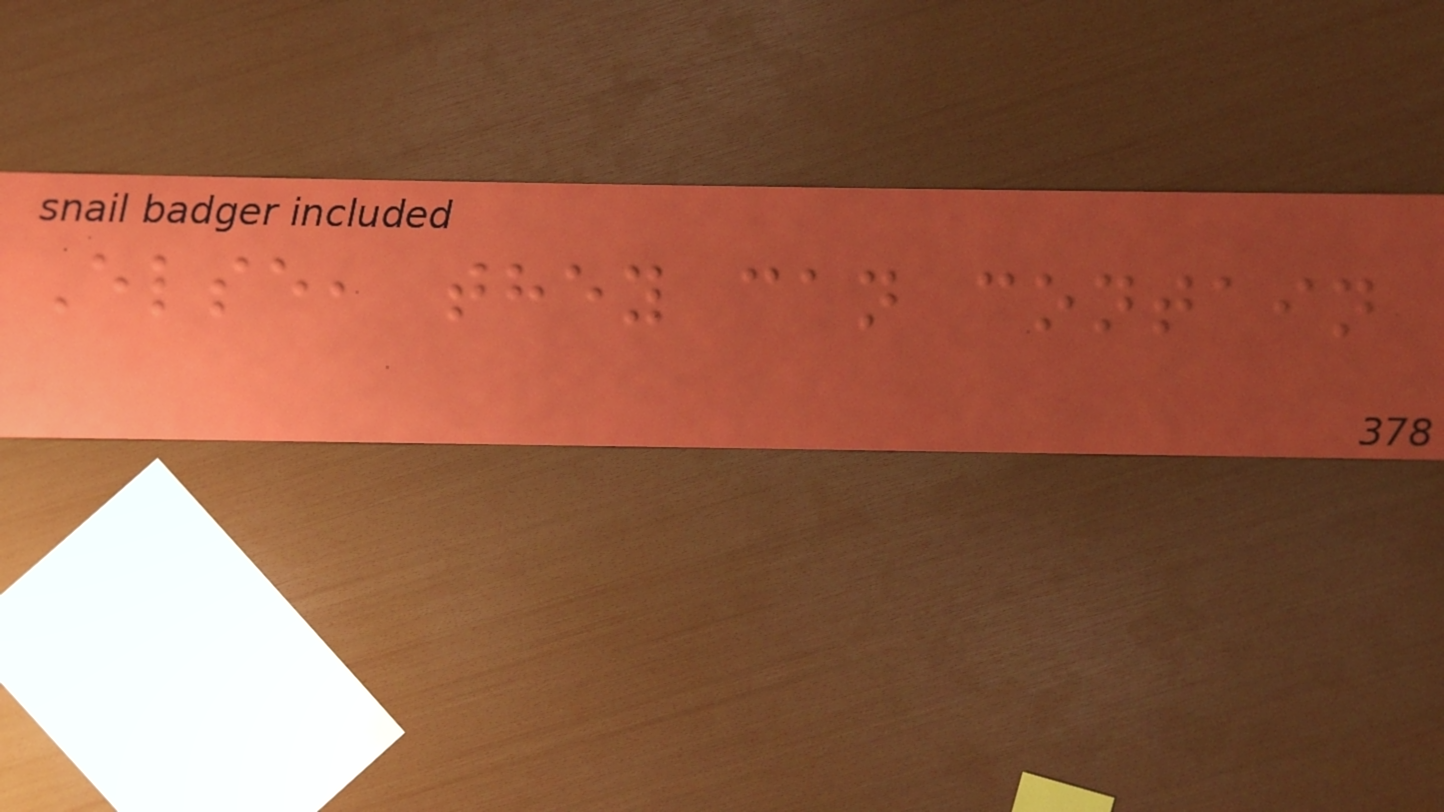Else, they can contain
